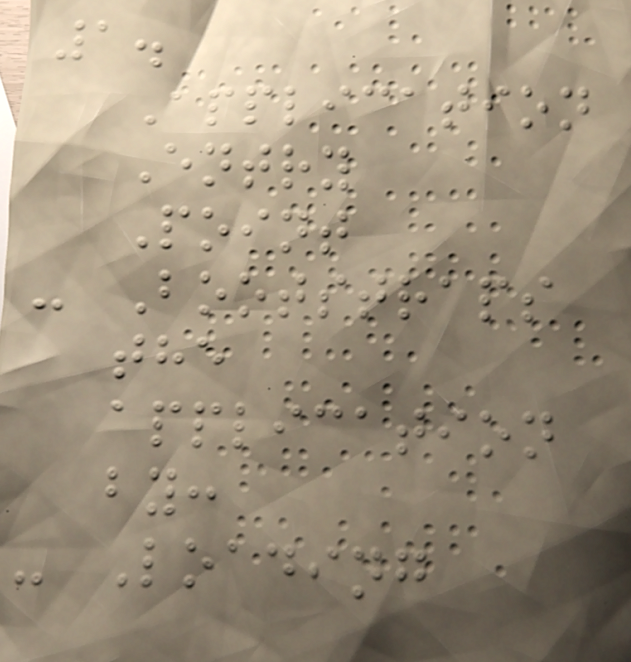1.
Application
Entry
Point
- Bootstraps
the
application
by:
- Loading
